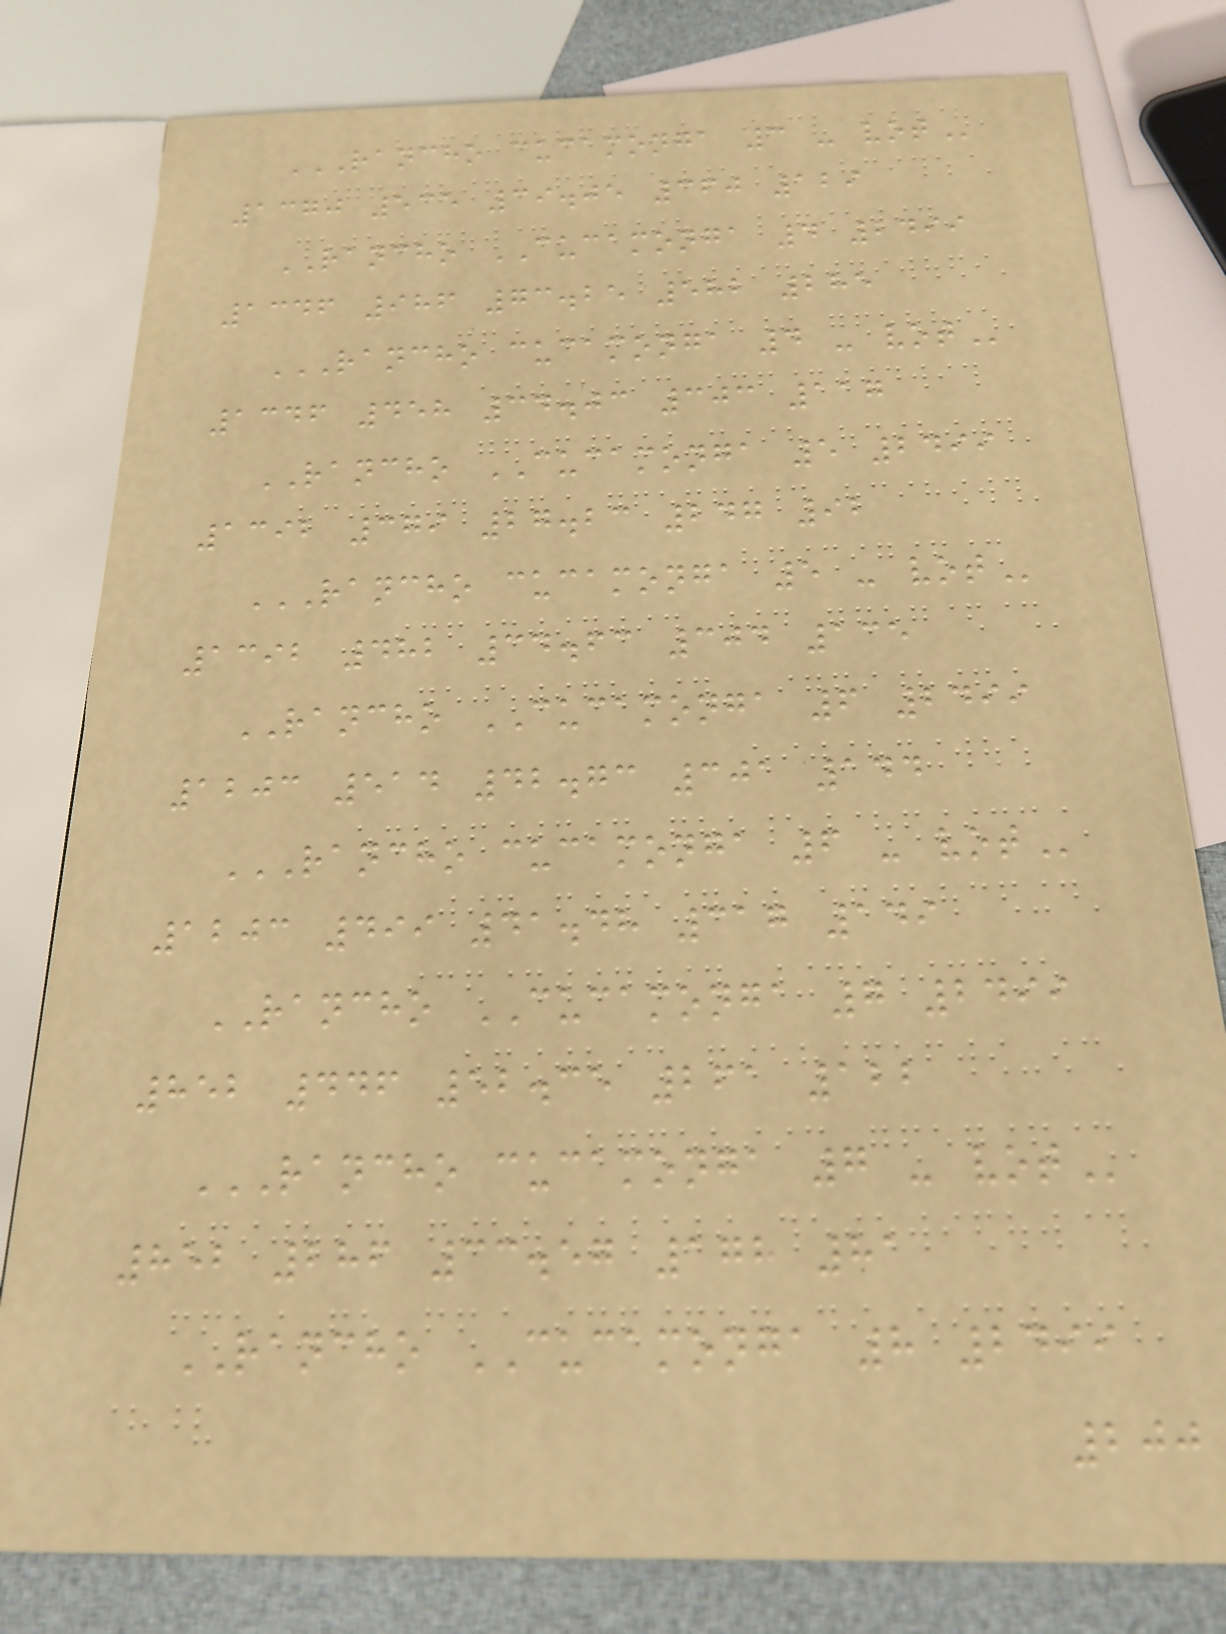RANCHO CUCAMONGA 3 - VOT
1370 535 39.05 360 129
RANCHO CUCAMONGA 4 2499
1346 986 73.25 582 285
RANCHO CUCAMONGA 4 - VOT
1346 458 34.03 303 117
RANCHO CUCAMONGA 5 2499
1392 379 27.23 247 92
RANCHO CUCAMONGA 5 - VOT
1392 482 34.63 304 135
RANCHO CUCAMONGA 6 2499
1203 514 42.73 301 144
RANCHO CUCAMONGA 6 - VOT
1203 499 41.48 317 149
RANCHO CUCAMONGA 7 2499
852 446 52.35 261 122
RANCHO CUCAMONGA 7 - VOT
852 286 33.57 178 81
RANCHO CUCAMONGA 8 2499
200
